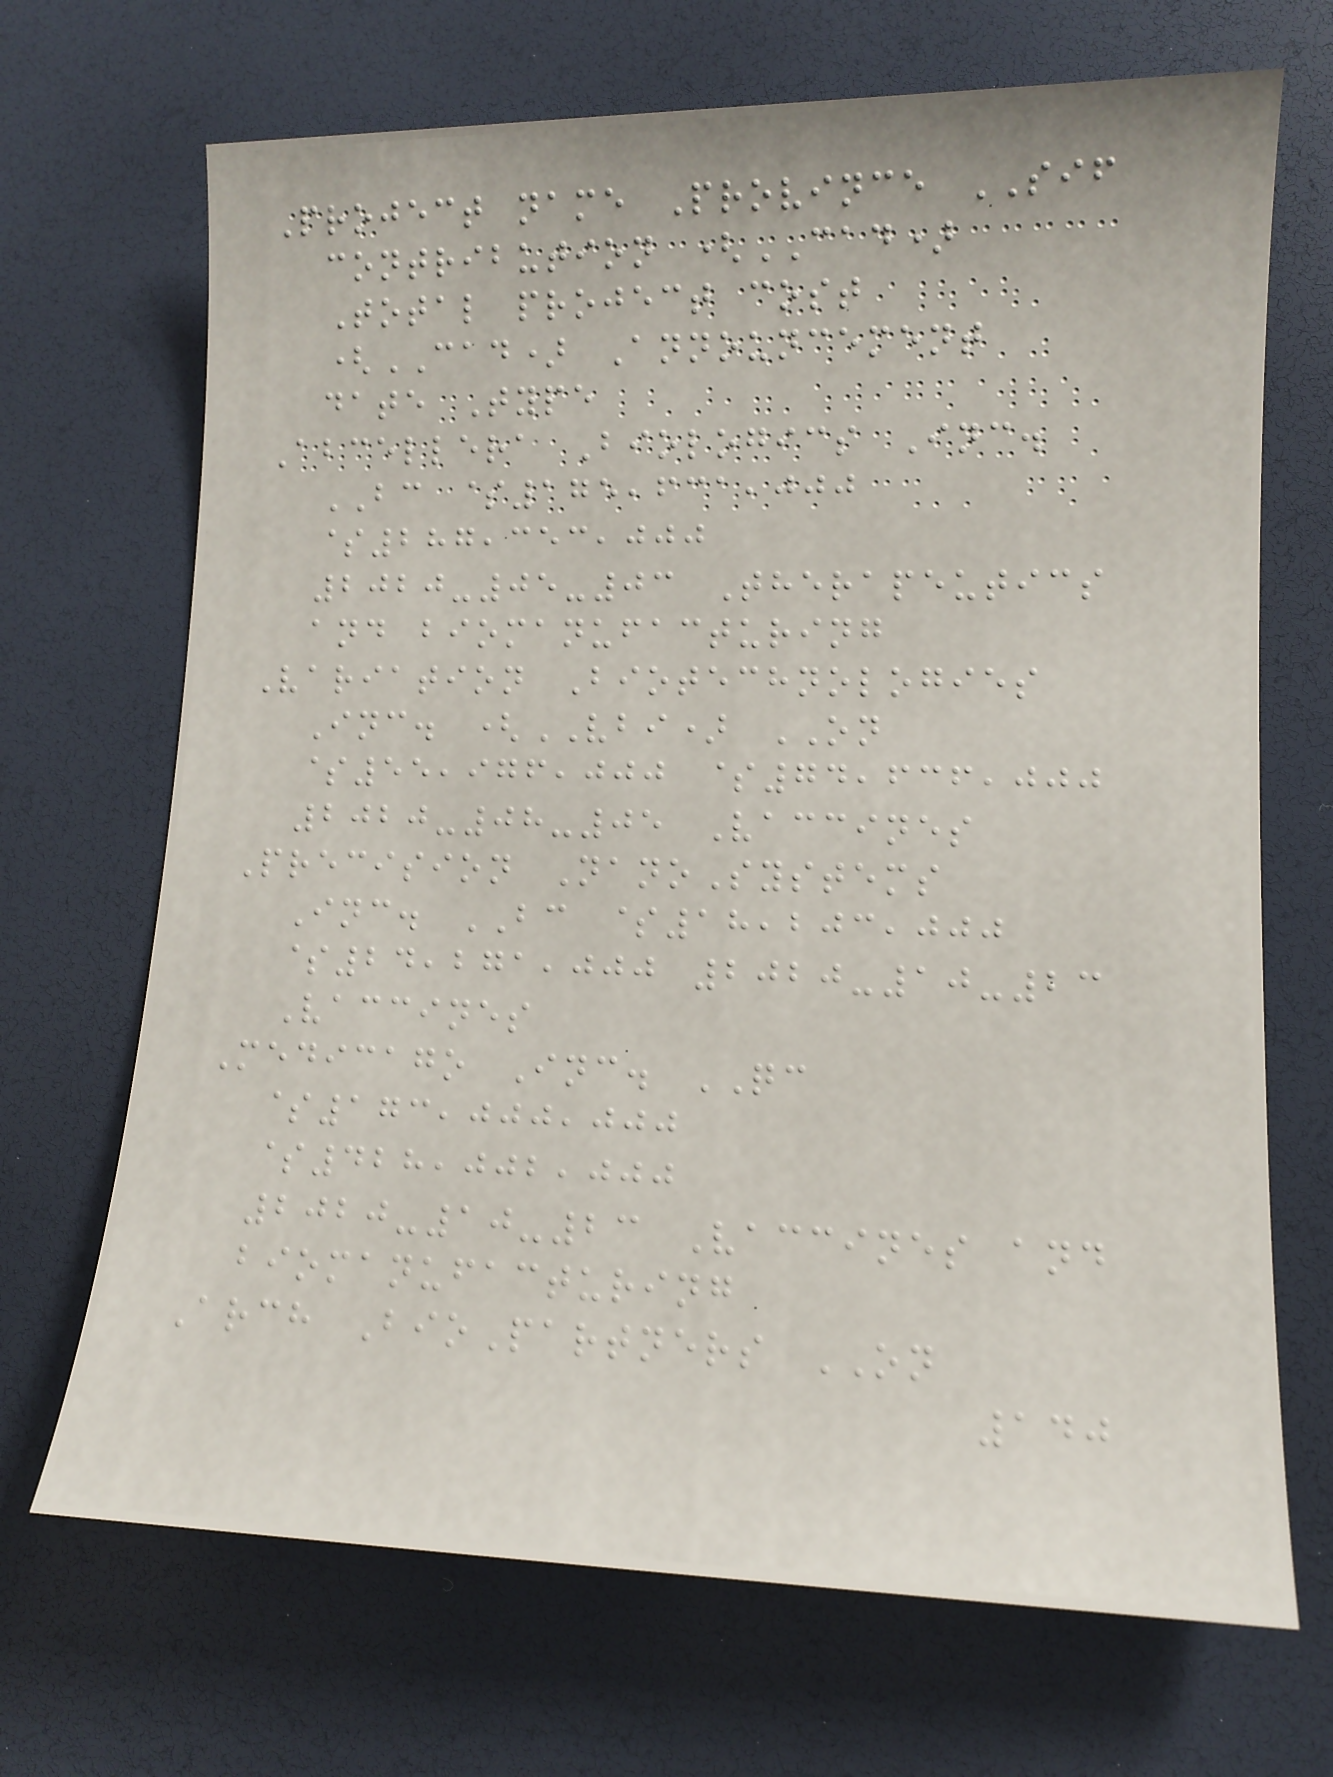Project name Province SIF
contribution (CAD)
Total project cost
(CAD) Announcement
date Type
Abcellera Biologics Inc.
BC $175,631,000
$287,353,000
2020-05-03 Therapeutics
and biomanufacturing
Variation Biotechnologies
Inc. (VBI) ON
$55,976,000 $74,636,000
2020-08-05 Vaccines
Precision NanoSystems
Inc. BC $18,203,000
$24,271,000 2020-10-23
Vaccines
Medicago Inc. QC
$173,000,000
$428,002,000
2020-10-23 Vaccines and
biomanufacturing
Arch BioPartners ON
140
